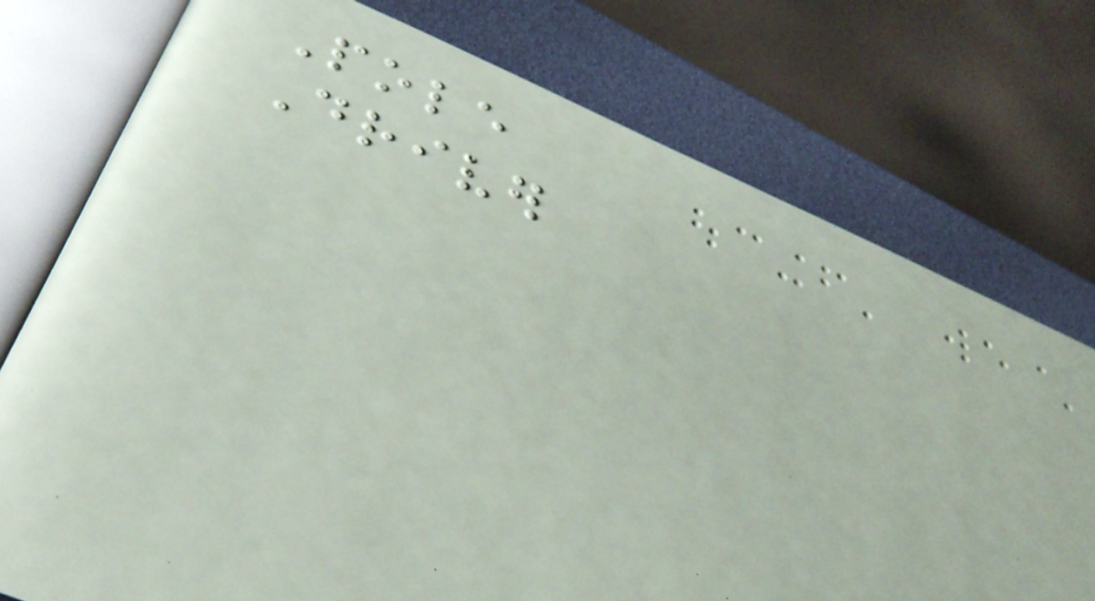Pole
Driver
